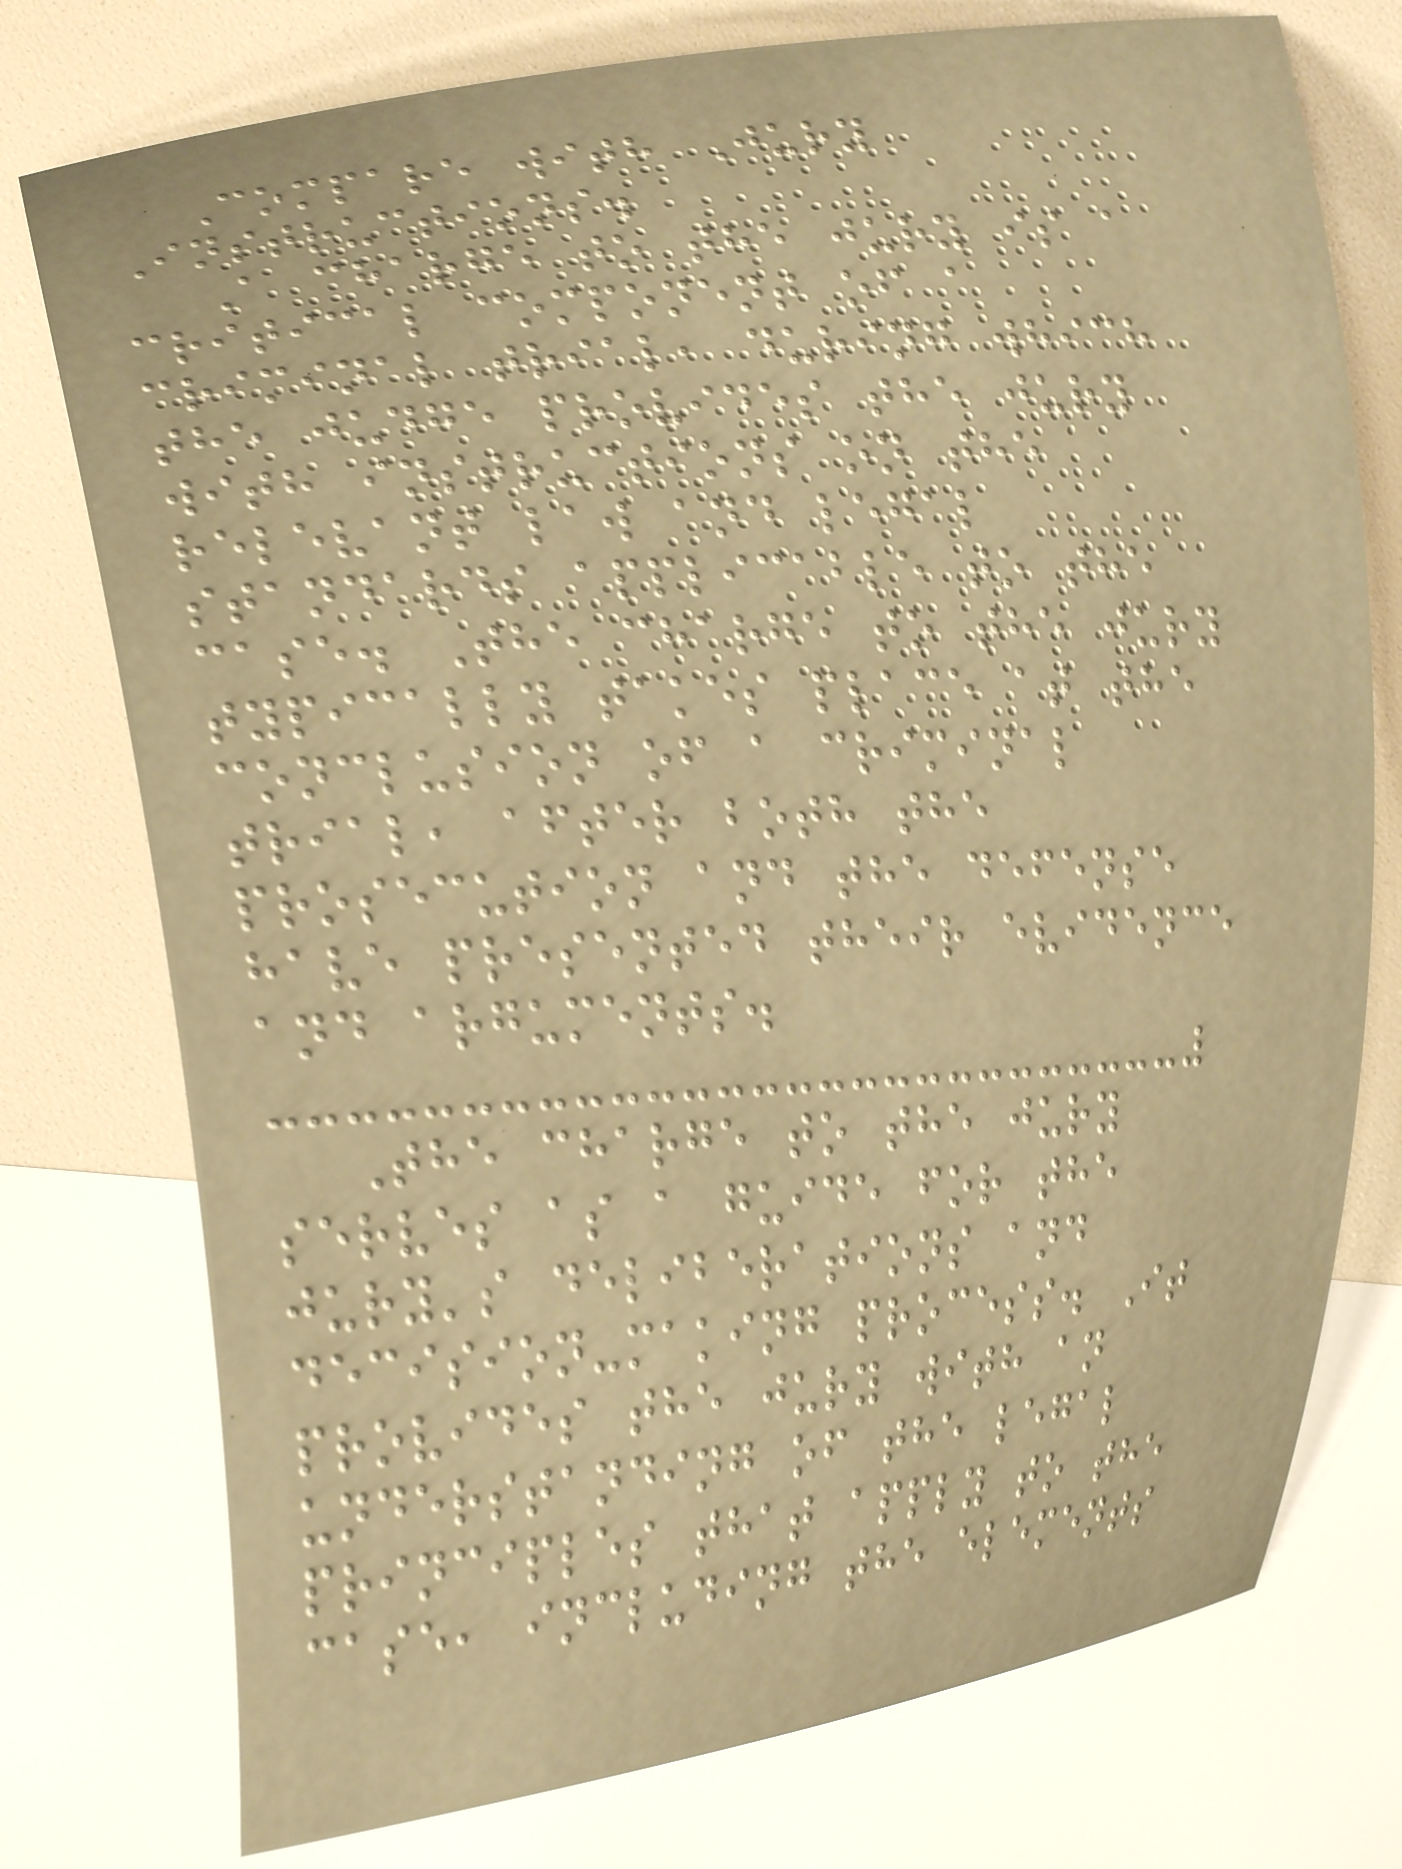Compare with Jury
Instructions.
A charge to the jury is a
critical component of a
criminal trial, during which
the judge provides the jury
with instructions on the
relevant law and legal
standards applicable to the
case. The charge to the jury
typically takes place at the
conclusion of a criminal
trial, after both the
prosecution and the defense
have presented their evidence
and arguments.
The charge to the jury
serves as a guide for the
jury's deliberations and
decision-making process. It
provides the jury with an
understanding of the legal
principles that apply to the
case, including the elements
